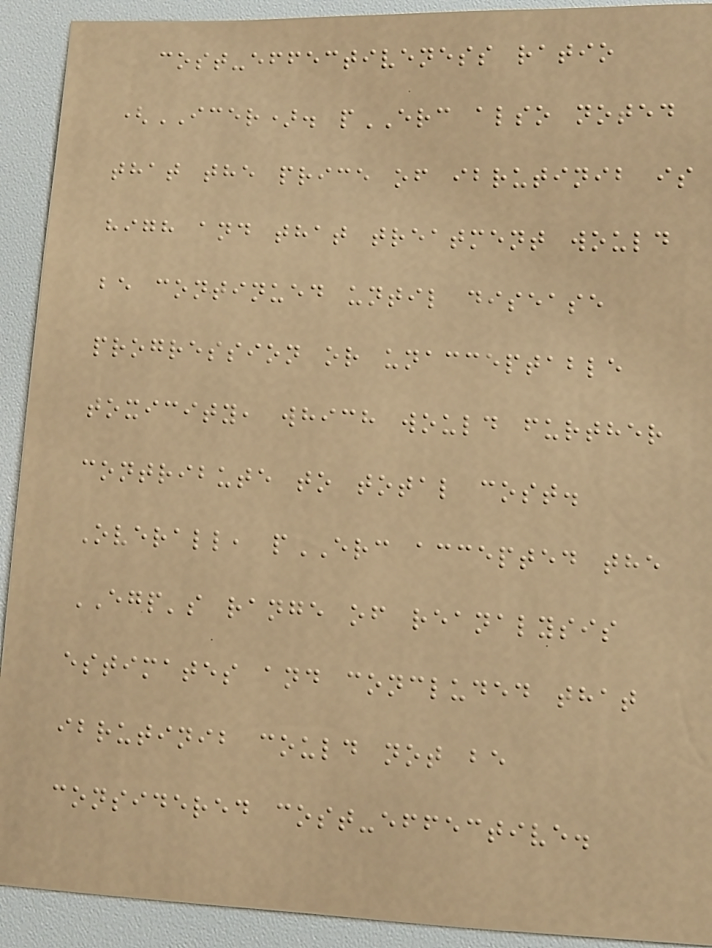cost-effectiveness ratio
(ICER). pERC also noted
that the price of ibrutinib is
high and that treatment would
be continued until disease
progression or unacceptable
toxicity, which would further
contribute to total cost.
Overall, pERC accepted the
EGP's range of reanalysis
estimates and concluded that
ibrutinib could not be
considered cost-effective.
